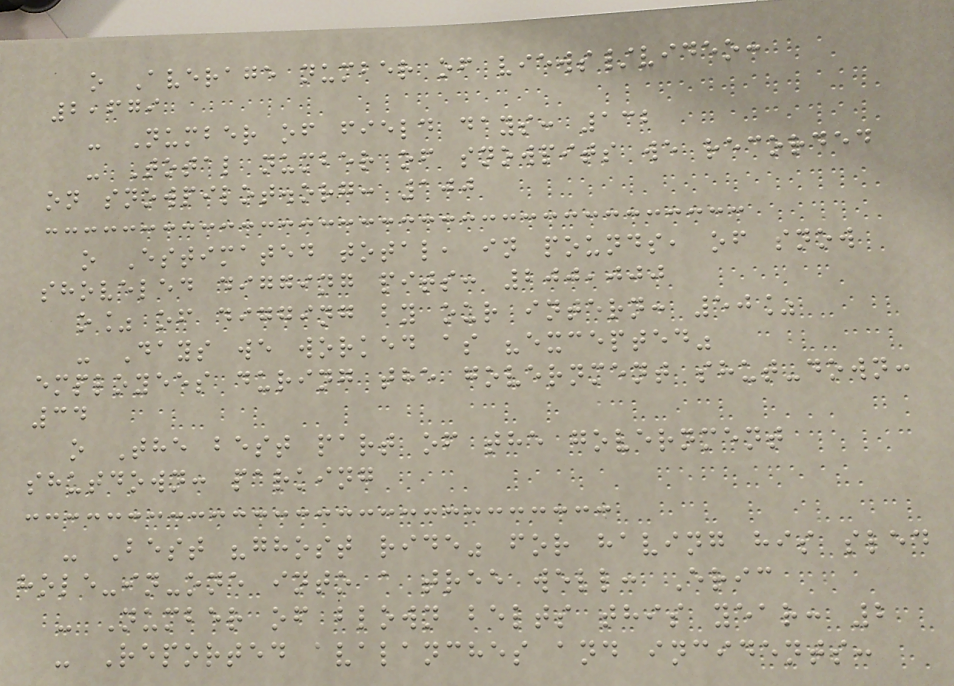o Average number of views/video:
2,679
- Number of field days: 132
- Total number of snowpits we recorded
on snowpilot.org: 100
o Estimated total, in pounds, of snow
shoveled digging pits: 200,000
o% of digging by our intern: 50%
- Days we worked as "excepted"
employees during the government shut-down:
34
o The best part of the government
shutdown: parking
- Best "ghost ride" for having his sled
hole-in-one into a tree well: Eric
- Number of blown belts this year: 2
- Reported avalanches and incidents:
